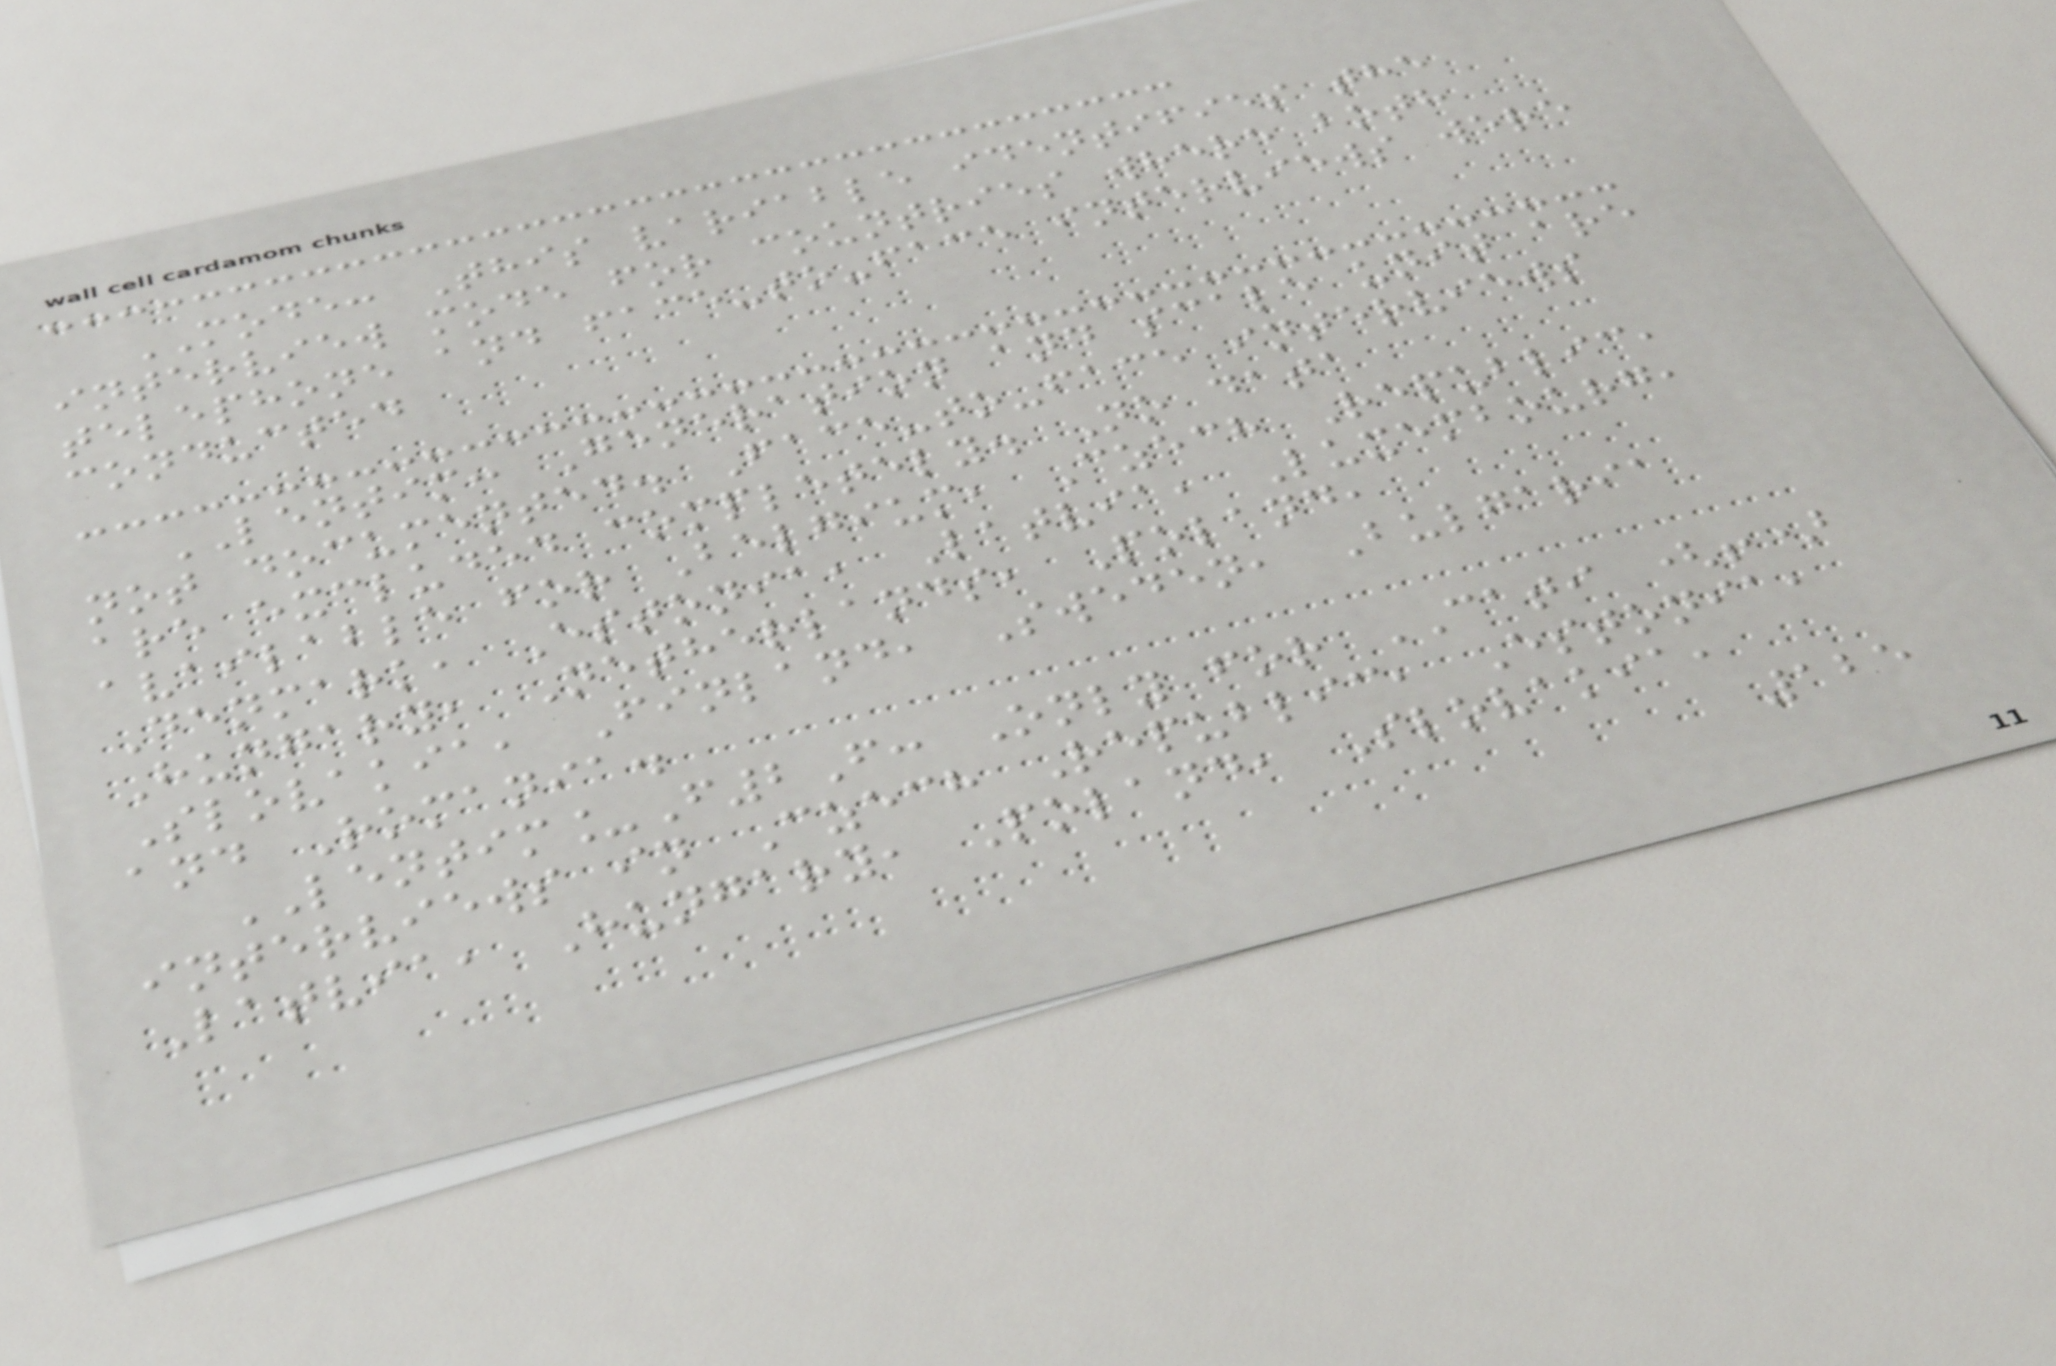MODE: This variable identifies the
interview mode for countries where both
telephone and face-to-face interviews were
conducted
LENTIM: Generation and scale unit are
not documented. Face-to-face interviews
are excluded completely. No data
available for Belgium, Czech Republic,
Denmark, Estonia, Latvia, Luxembourg,
Hungary, Netherlands, Poland,
Slovakia, Finland, Sweden, Bulgaria
and Romania.
LENTIM_F2F: Only for CATI (!)
interviews in Czech Republic, Estonia,
Latvia, Hungary, Poland, Slovakia,
125
